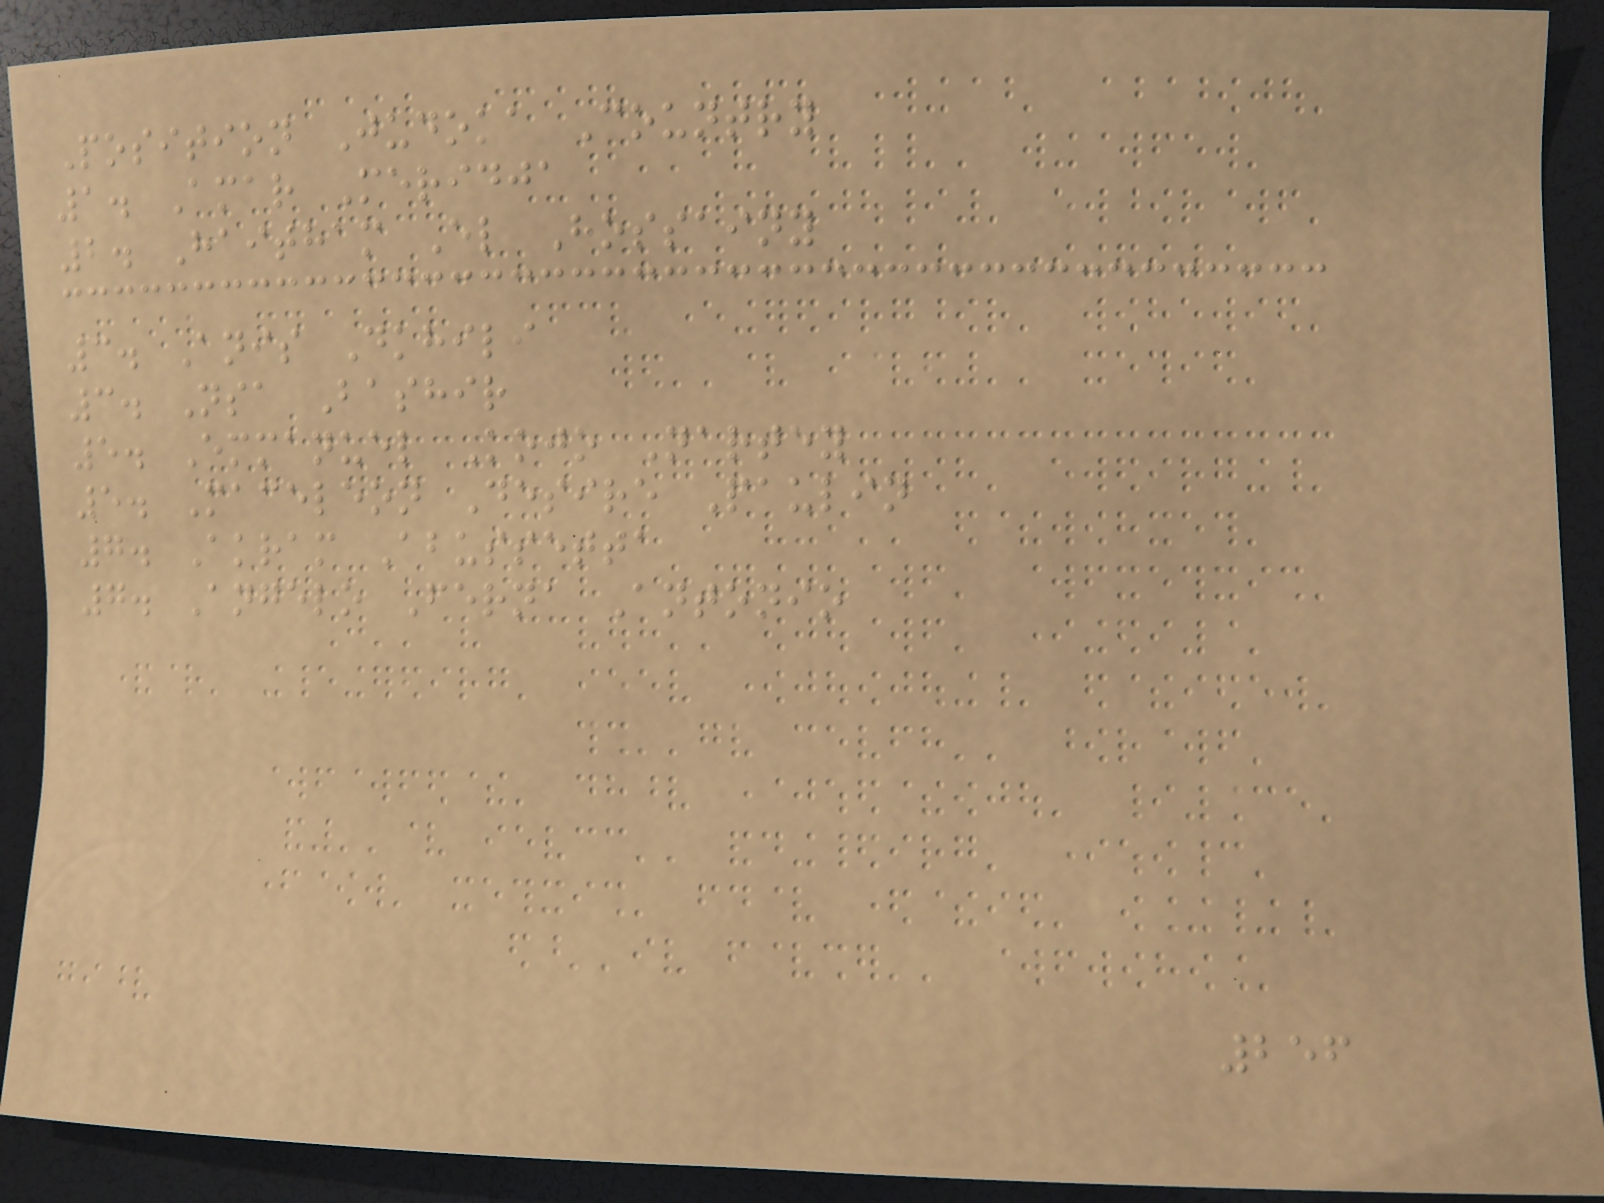Position Judoka Country
1. Amar Meridja
2. Haitham El Hossainy
3. Anis Dkhili
3. Nsa Bashir
5. Emmanuel Kojo Nartey
5. Maceleon Desire Paulin
7. Akram Abussetta
7. Angelo Ferna Antonio
256
